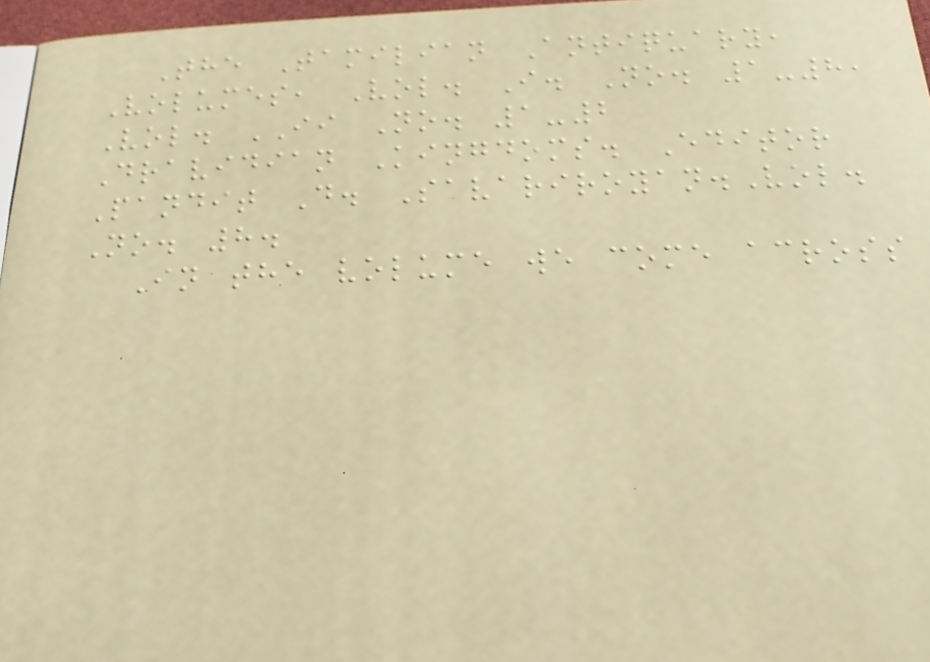The Tamilian Antiquary,
Volumes, Vol. I. No. 1-8,
Vol. II No. 1-2
Dravidian Kingdoms. Editor
Pandit D. Savariroyan.Vol.
No. 8.
In the volume we come across
